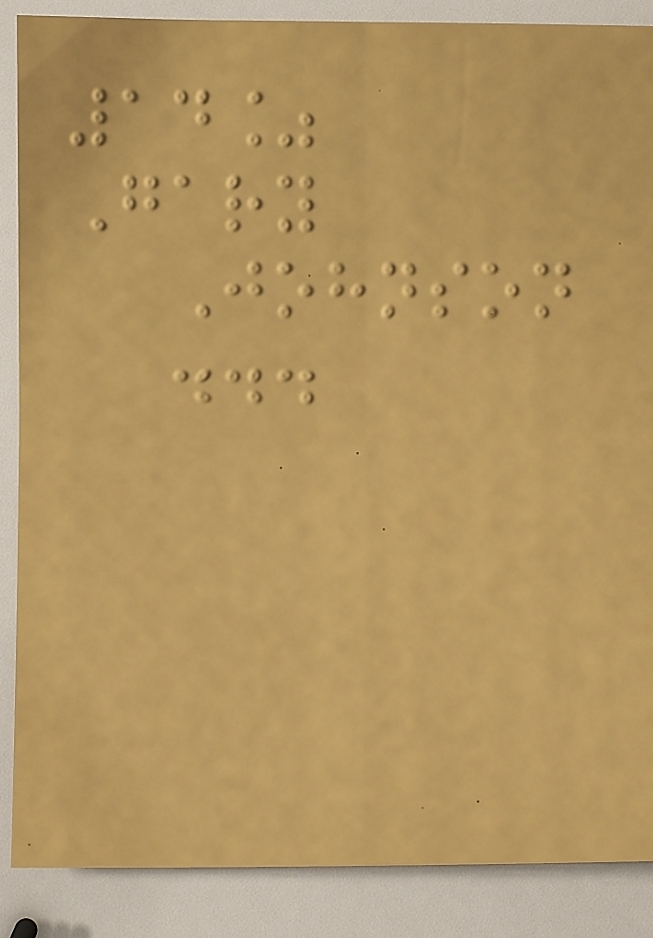14%
Gary
Johnson
...
